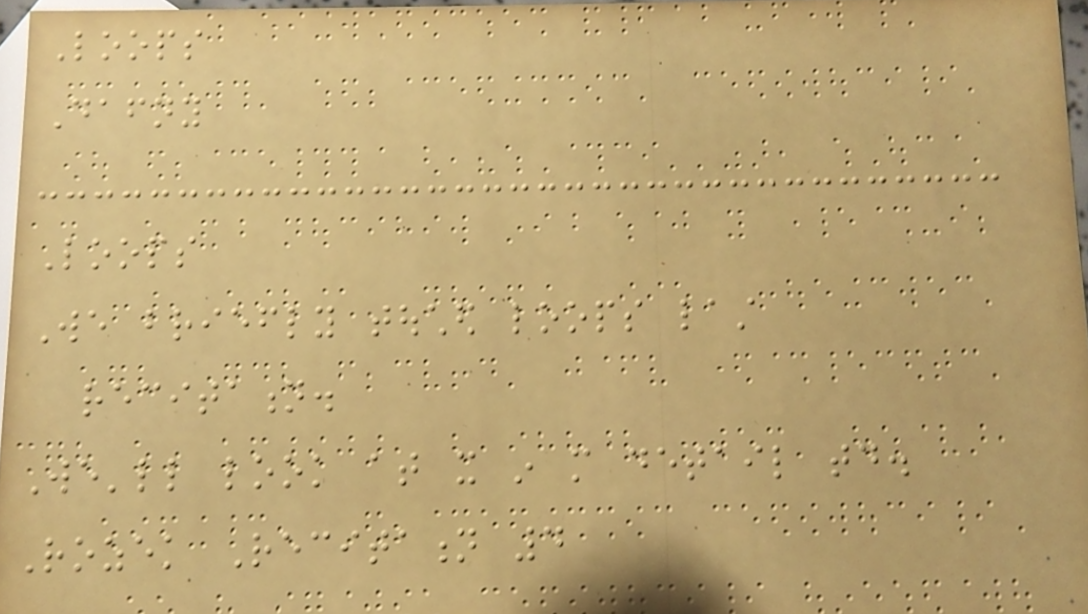Loops
Dafny
Loops
We briefly touched loops last
recitation.
We'll look at it in more detail today.
Rozek Recitation 4
